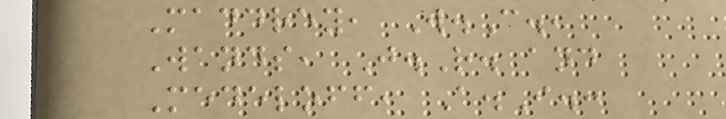Maddrey, W.C.,
Wands, J.R. and
Medeloff, A.I.:
